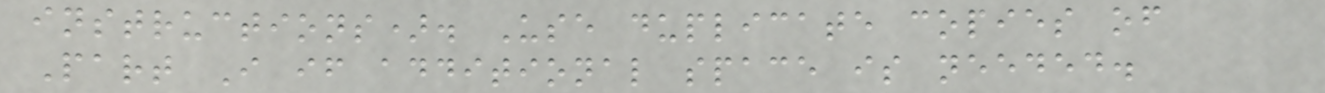instructions). Use duplicate copies of
Part I if additional space is needed.
